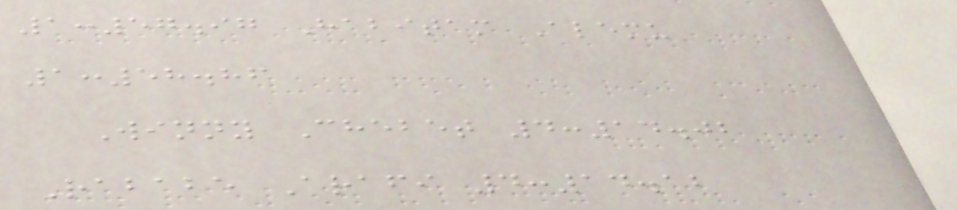1:57.97 Habitam Alemu
1:58.86
Winny Chebet 4:14.02
Rababe Arafi 4:14.12
